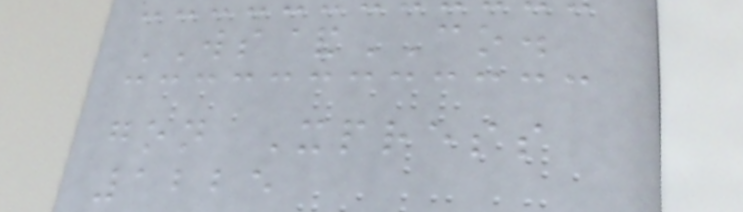WS&CO.
gon Xpress
1225
